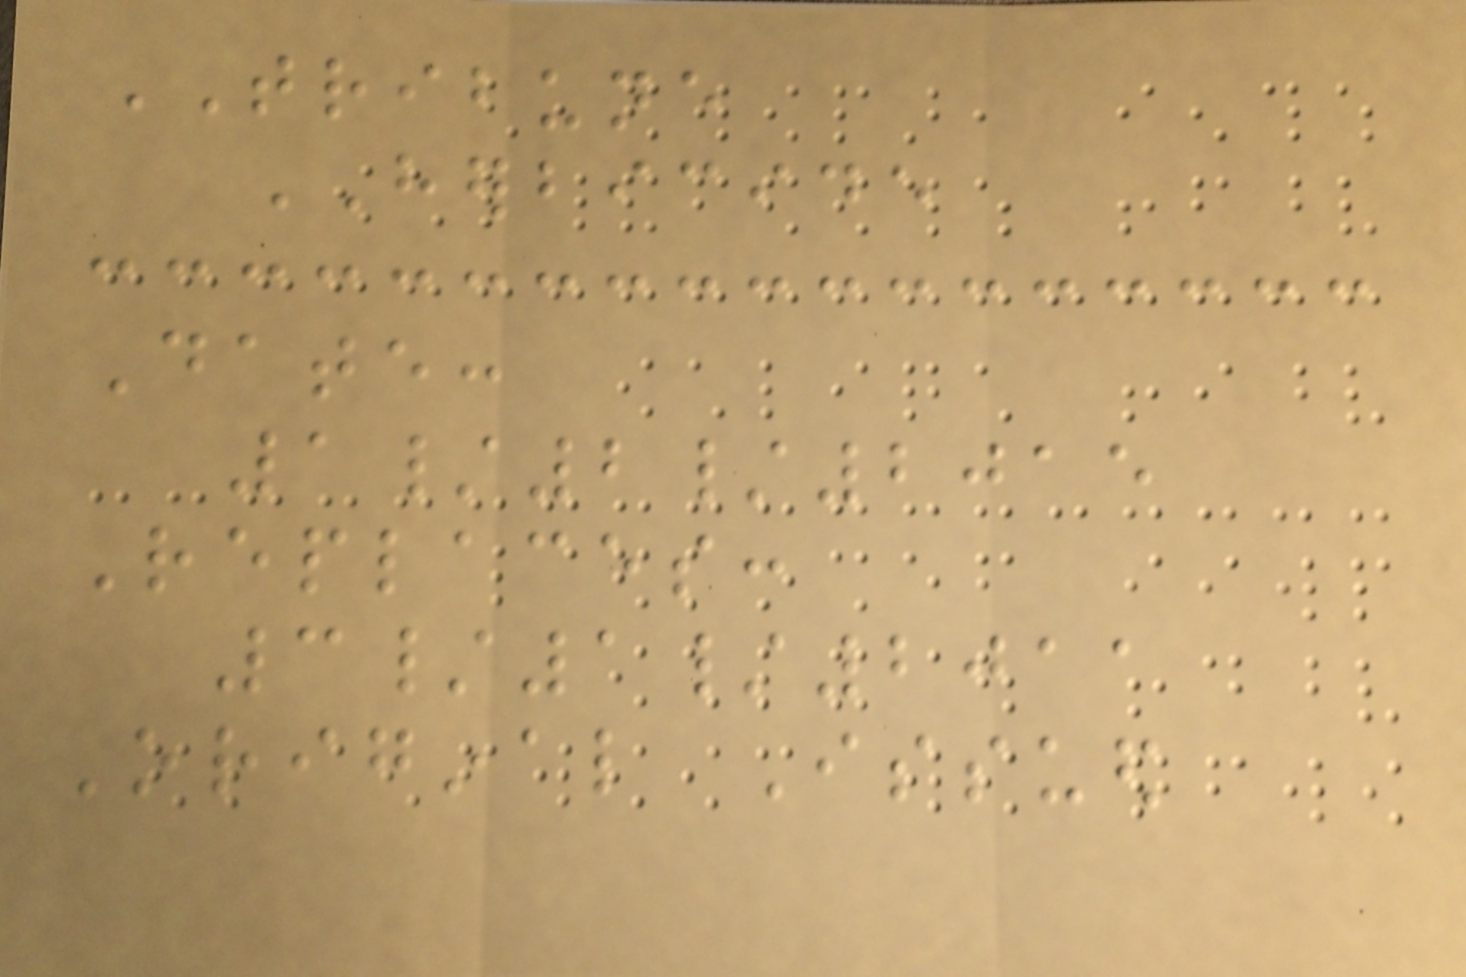TRIBUNE
HERBICIDE
Date:
1/2/2015
Replaces:
3/1/2011
Original Issued
